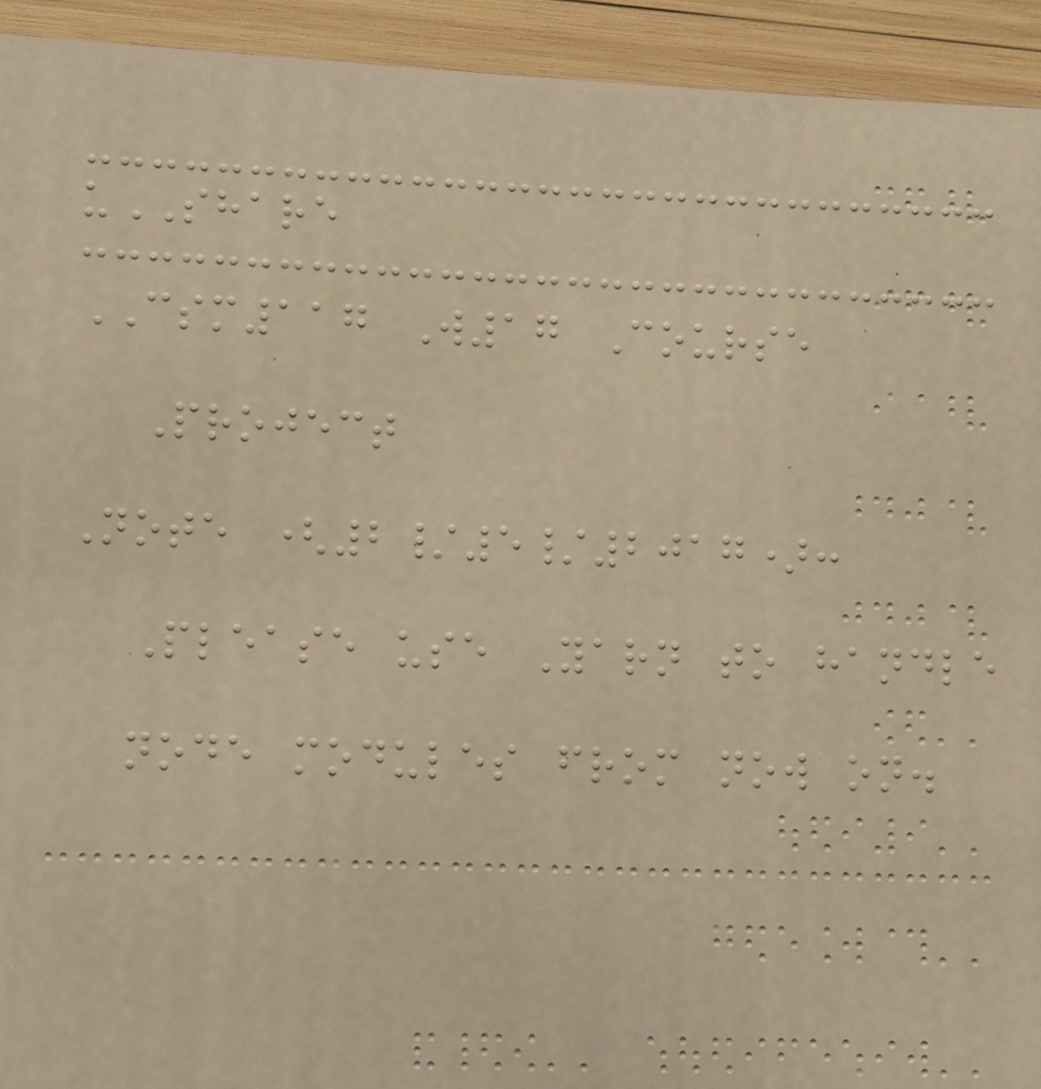uSHARE
CSM117 W17 Course
Project
Note (2/5/2017):
Please use Yarn to handle
node modules from now on.
